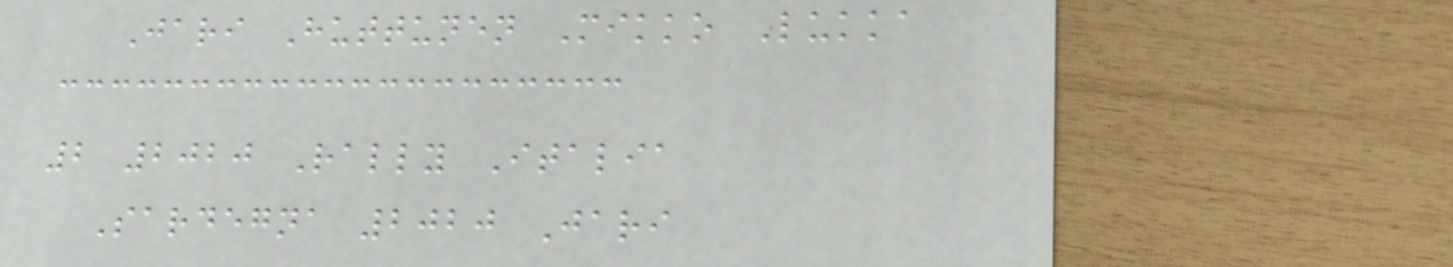Jari Huttunen Mikko Lukka
2 2020 Rally Italia
Sardegna 2020 Jari
